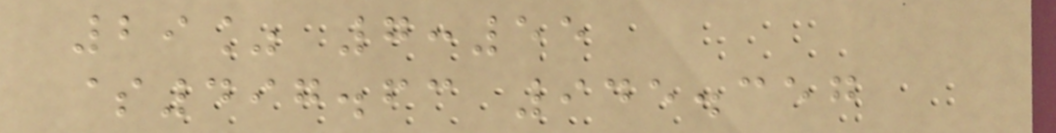29% 7:55
$497.63 945.357
